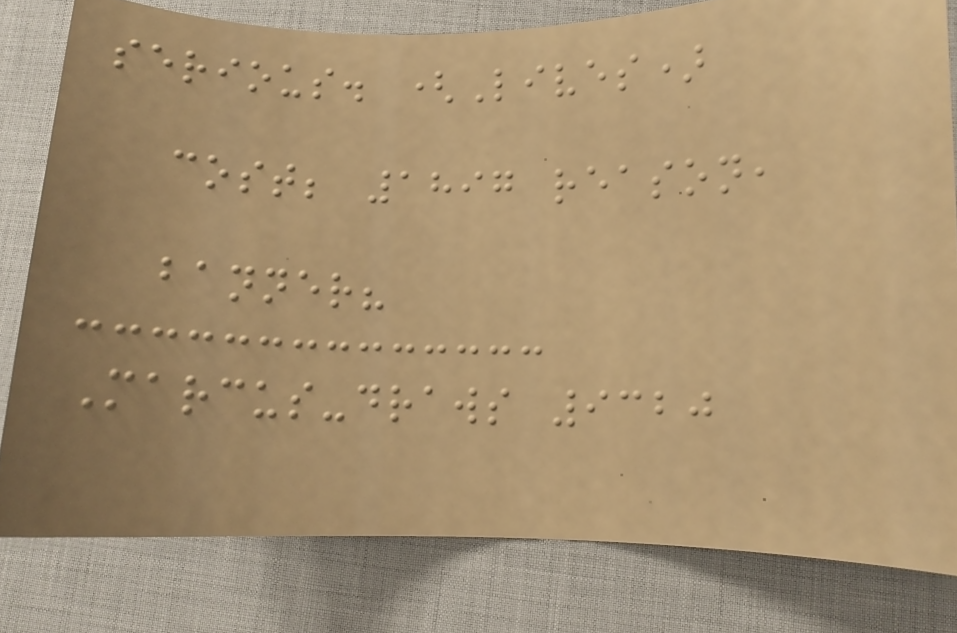serious. (Lives)
cost; 1897 reason,
banner?
Marcus-draws 9320
